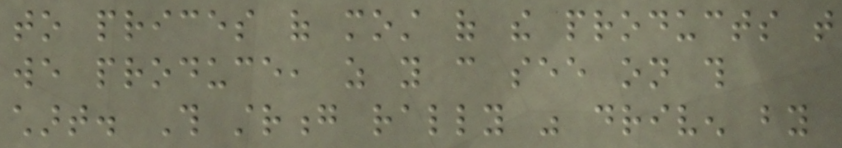to prices of most of the products that
we produce, as you can see on this
chart. This strong rally was driven by
